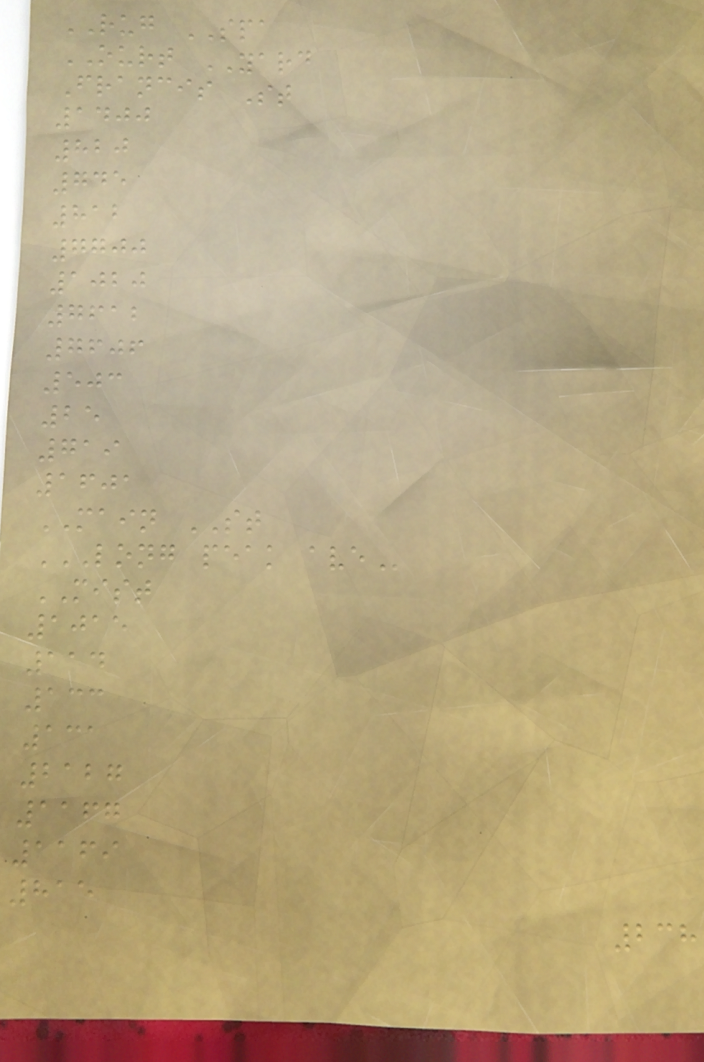RUG SPA
OURT YARD
Francis St
1400
820
745
812
7700
1020
7612
7606
503
25
719
1601
MAIN ST
LONG PEAK AVE
MIST
1015
114
133
131
2127
1167
1169
815
238
